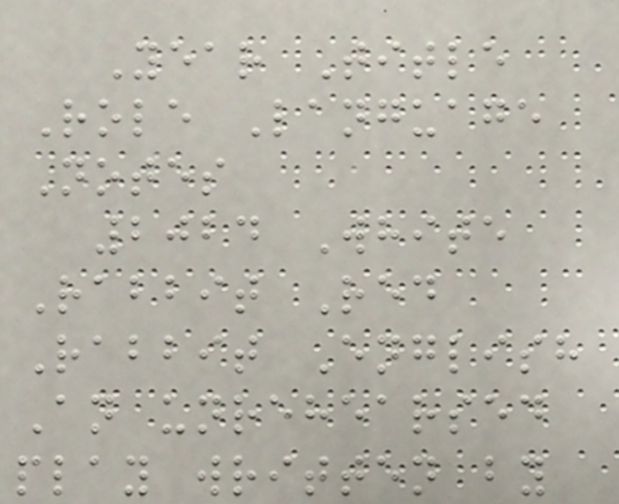Year Title
Role Language
Notes
2024 White
Rabbit Red
Rabbit English
An unrehearsed
play written by
